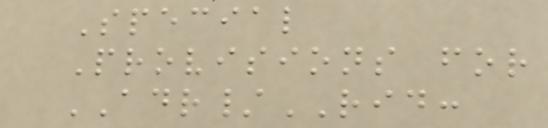Special
Provisions for
ADR/RID:
